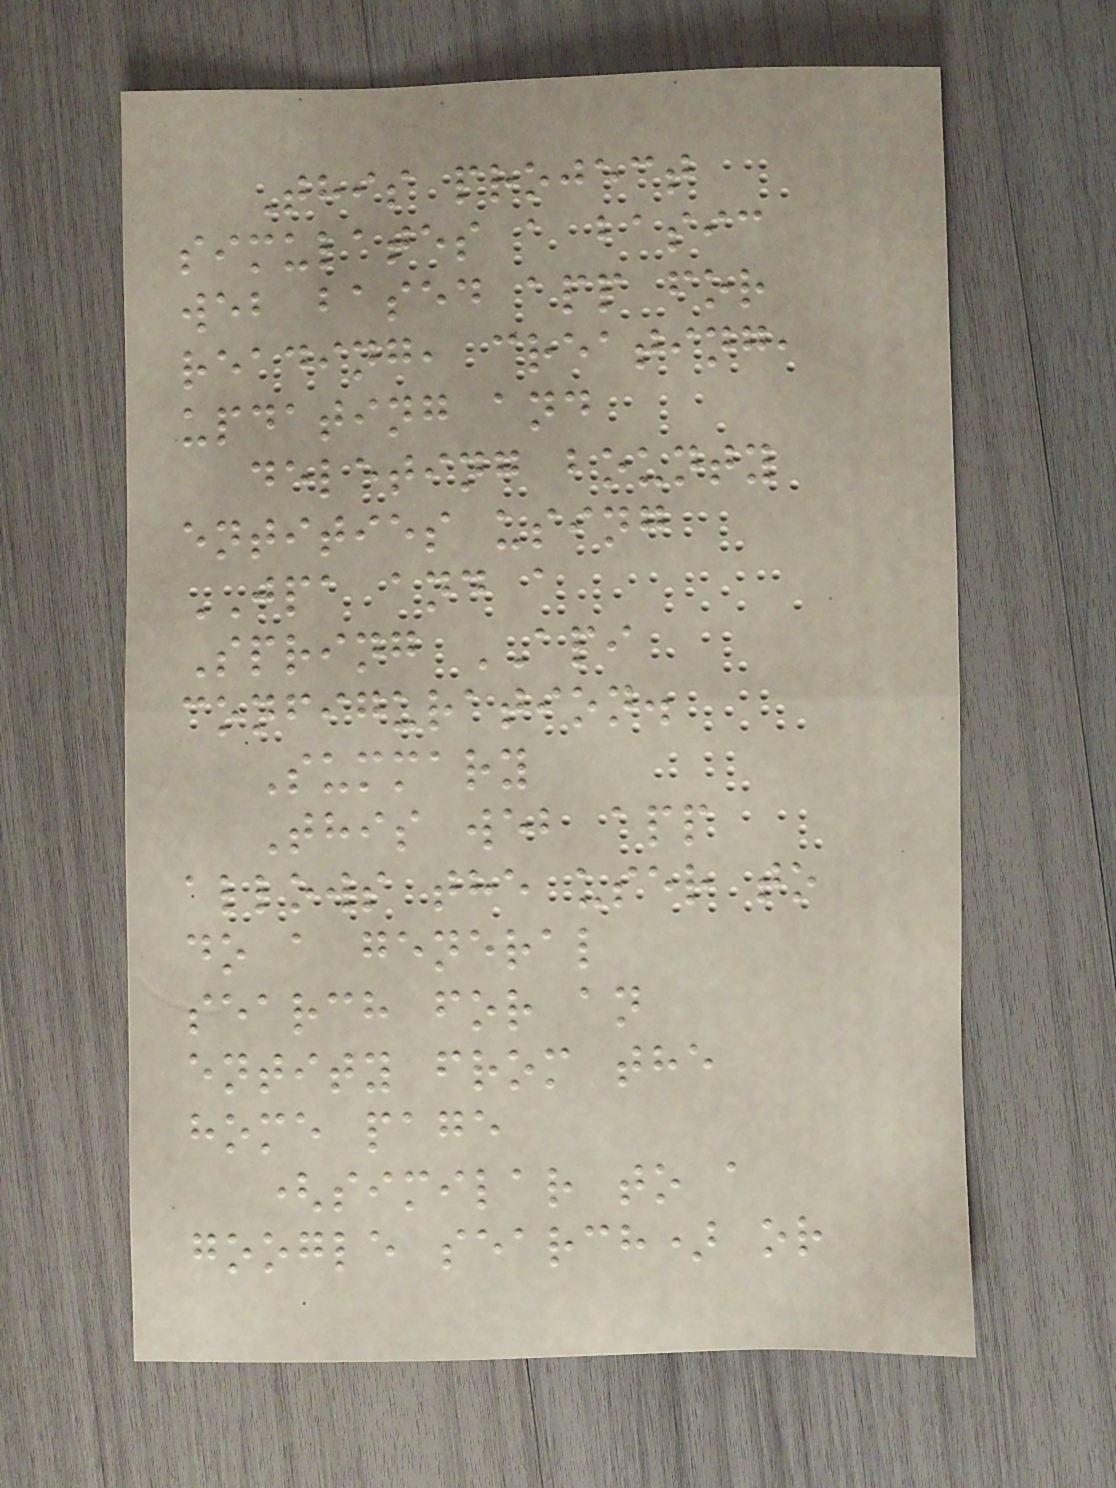This project
simulates a basic
web based app for
reading, creating,
updating and
deleting bounty
entities using
JPA and a
Spring API
configuration.
Summary
This web app
allows the user to
do a general
search for an
entity from the
home page
(similar to a
google search) or
